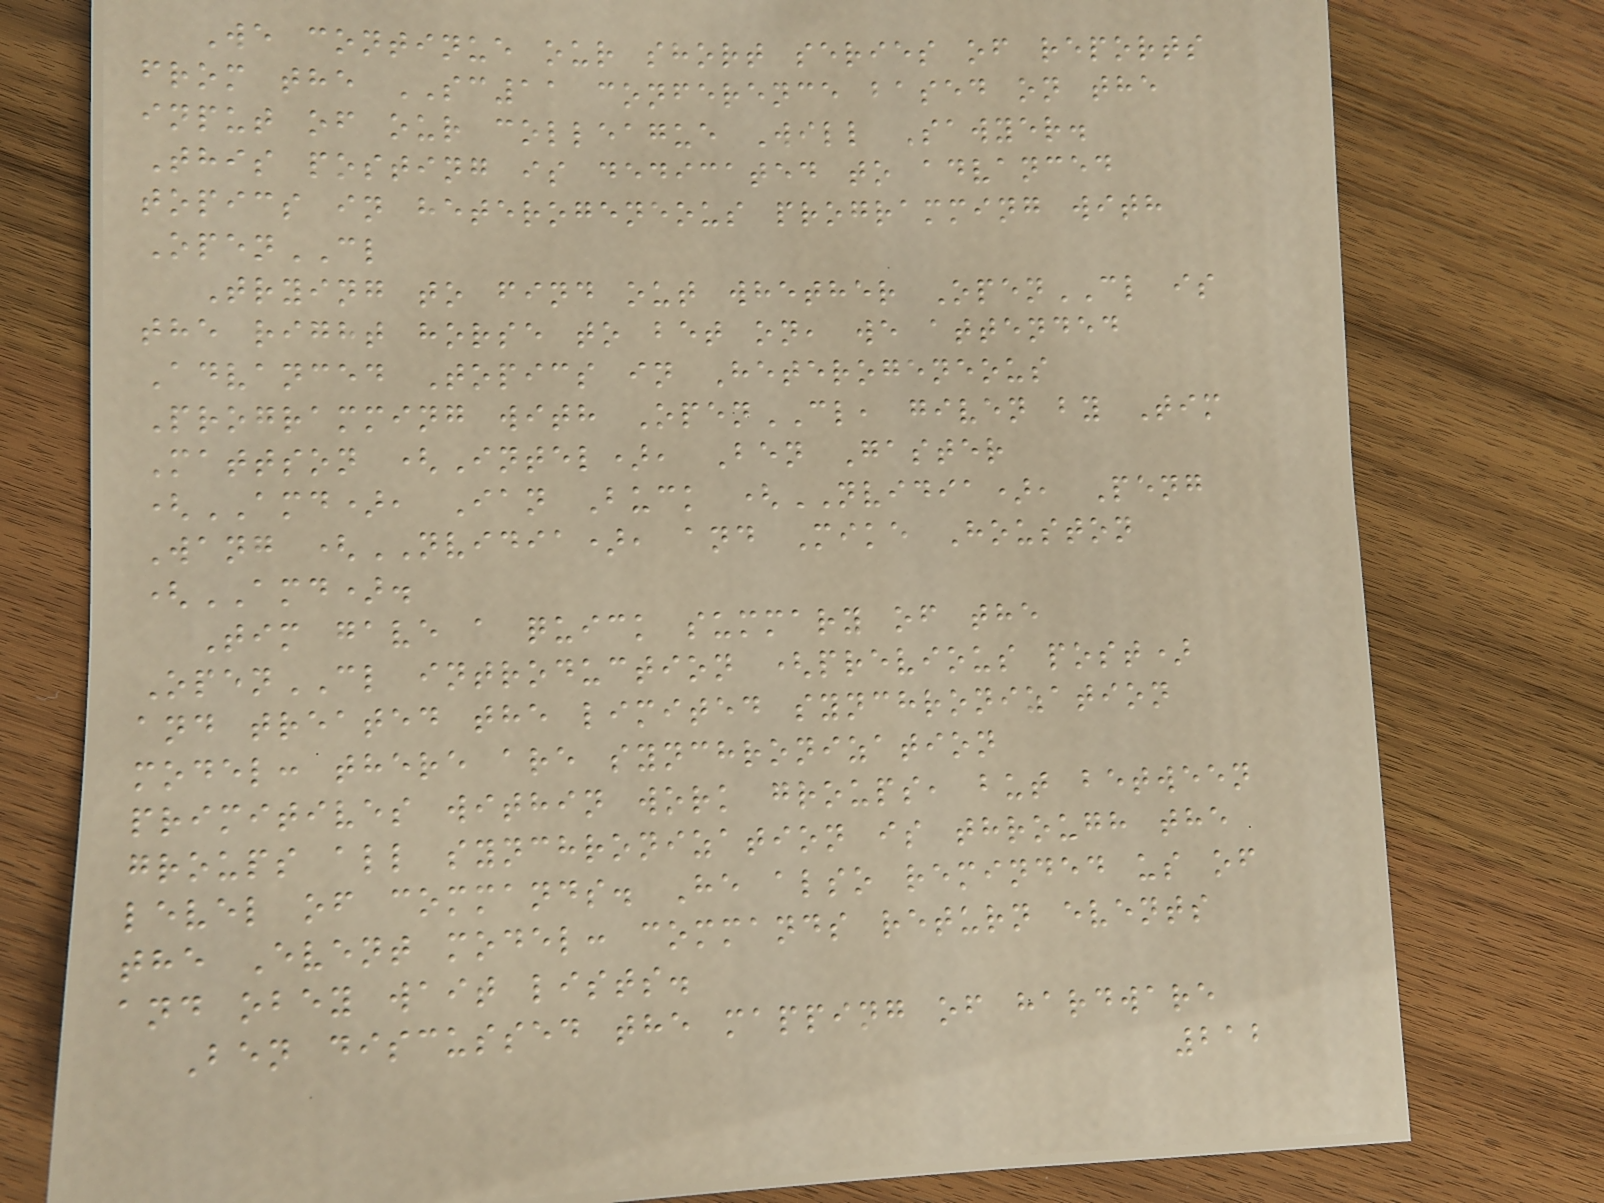We continue our short series of reports
from the SC11 conference based on the
input of our colleague Will Sawyer.
This posting is dedicated to advanced
topics in heterogeneous programming with
OpenCL
Trying to find out whether OpenCL is
the right horse to bet on, we attended
Advanced Topics in Heterogeneous
Programming with OpenCL, given by Tim
Mattson (Intel), Ben Gaster
(AMD), Ian Buck (NVIDIA), Peng
Wang (NVIDIA), and Mike Houston
(AMD).
Tim gave a quick summary of the
OpenCL introduction (previous post)
and treated the limited synchronization
model: there are synchronization
primitives within work groups, but between
groups all synchronization is through the
level of commands. He also reminded us of
the Event model: commands return events
and obey wait lists.
Ben discussed the mapping of hardware
212
